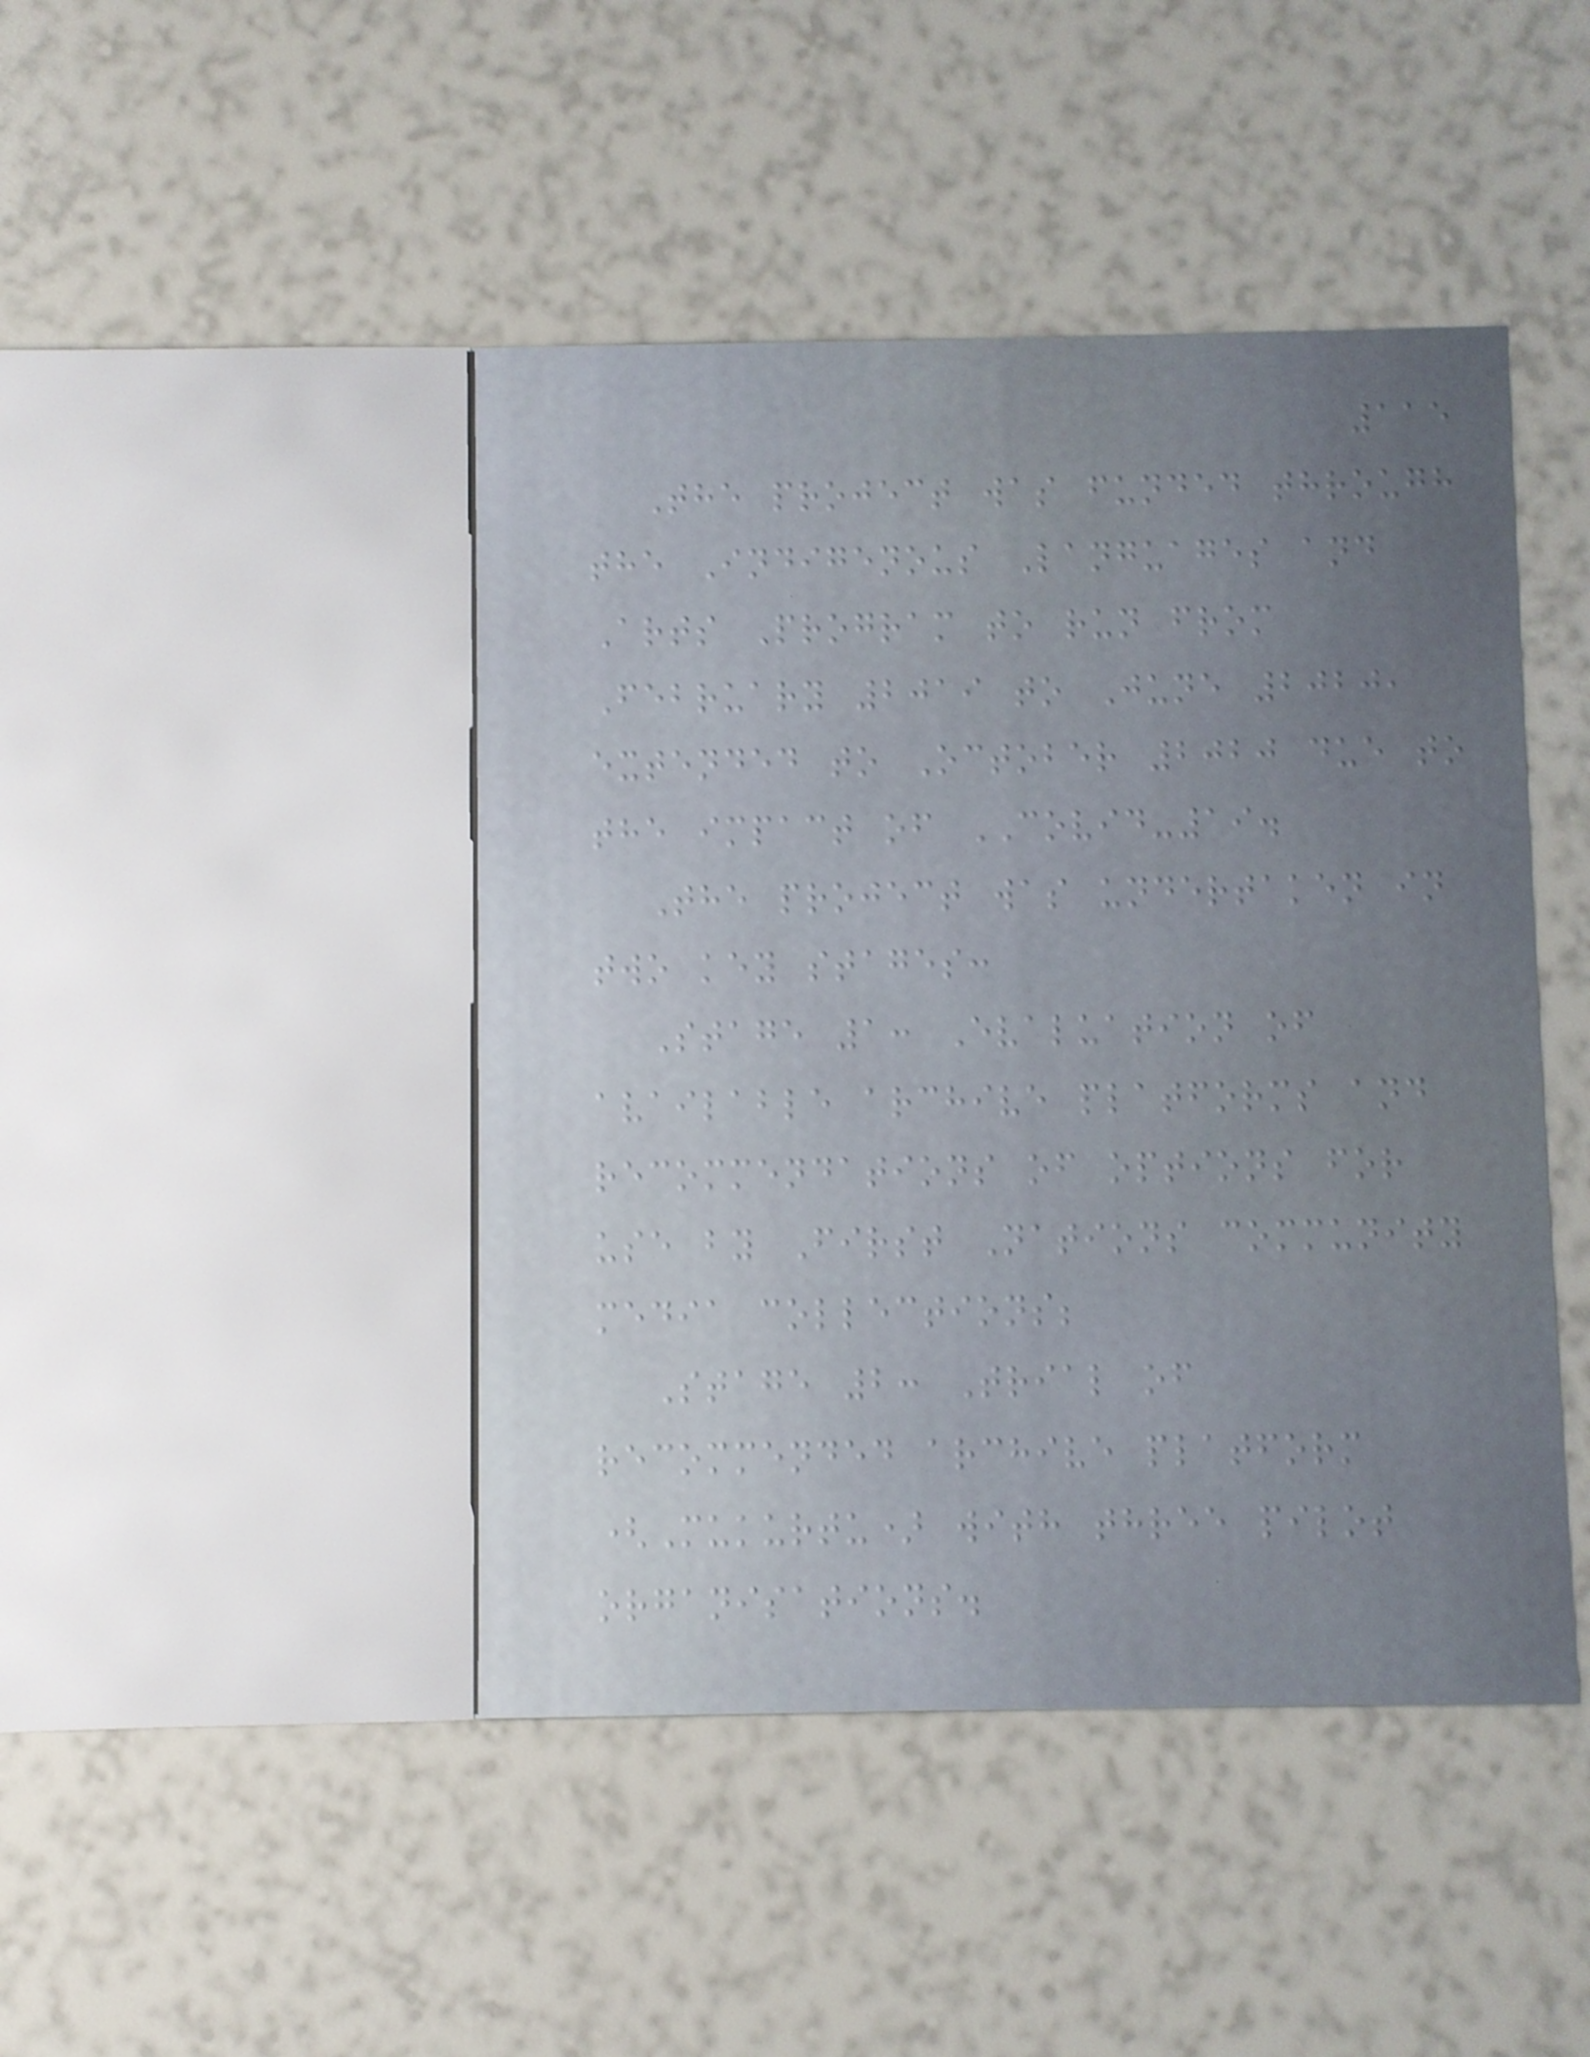115
The project was funded through
the Indigenous Languages and
Arts Program to run from
February 2019 to June 2020,
extended to October 2020 due to
the impact of COVID-19.
The project was undertaken in
two key stages:
Stage 1: Evaluation of
available archive platforms and
recommendations of options for
use by First Nations community
media collections;
Stage 2: Trial of
recommended archive platform
(Mukurtu) with three pilot
organisations.
